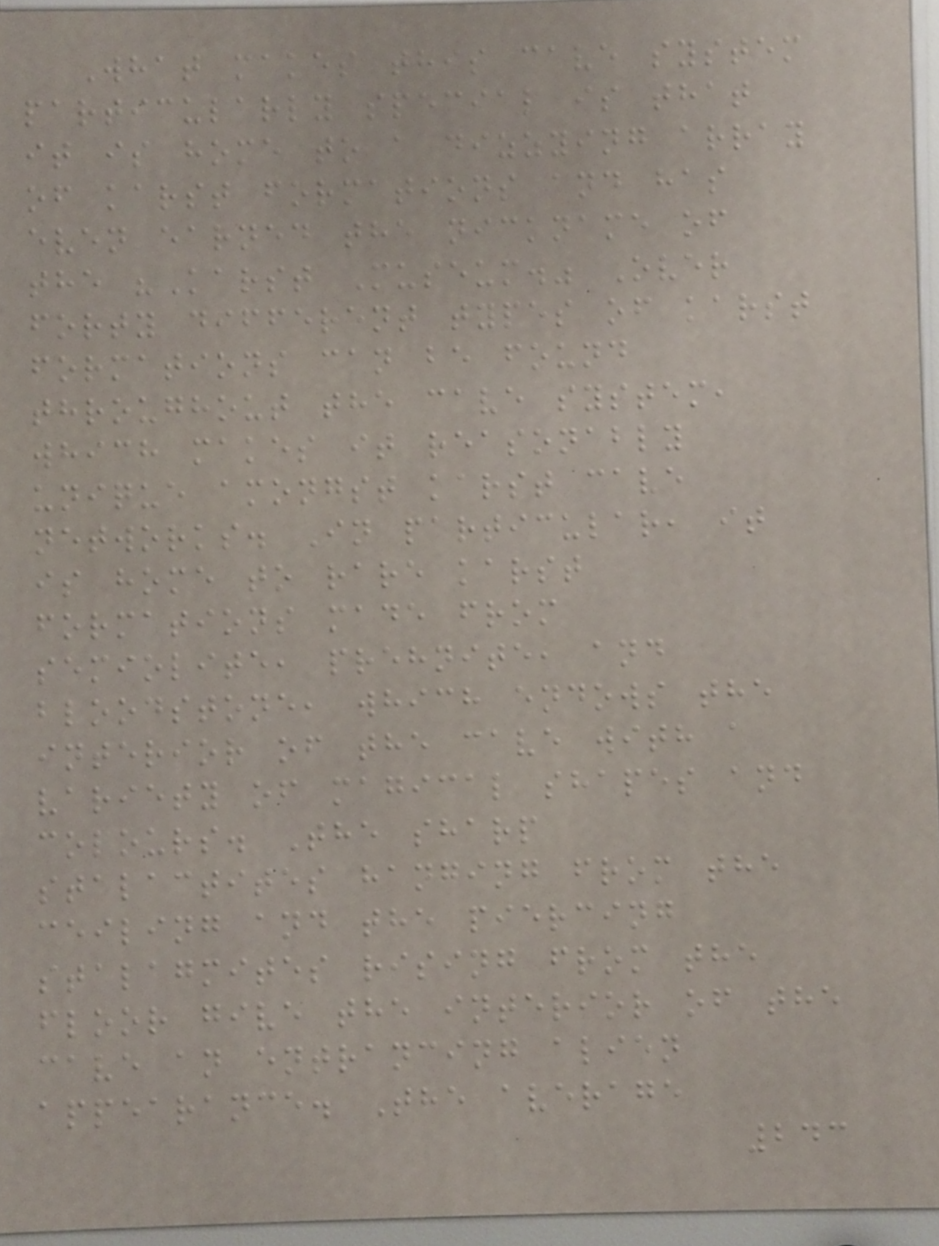What makes this cave system
particularly special is that
it is home to a dizzying array
of karst formations and has
even earned the nickname of
the "Karst Museum." Over
forty different types of karst
formations can be found
throughout the cave system,
which makes it reasonably
unique amongst karst cave
networks. In particular, it
is home to rare karst
formations made from
semiolite, prehnite, and
bloodstone, which endows the
interior of the cave with a
variety of magical shapes and
colours. The sharp
stalactites hanging from the
ceiling and the piercing
stalagmites rising from the
floor give the interior of the
cave an entrancing alien
appearance. The average
243
